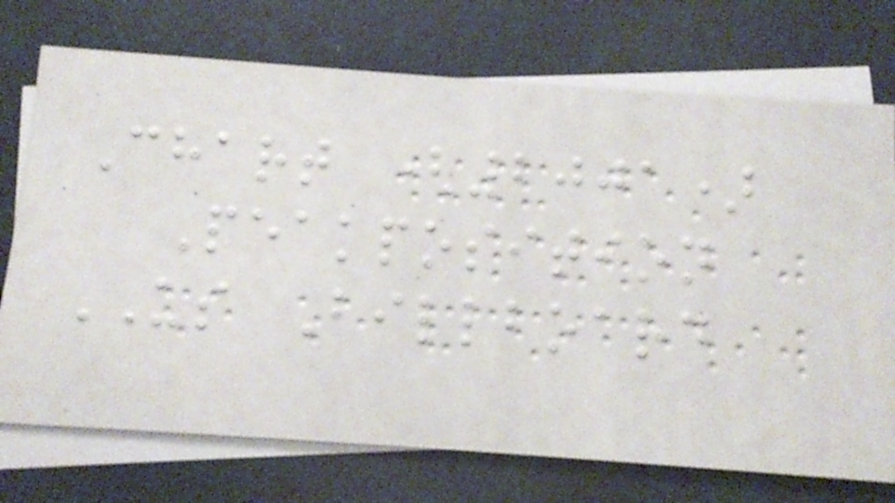Chart (2001)
Peakposition
US Billboard
